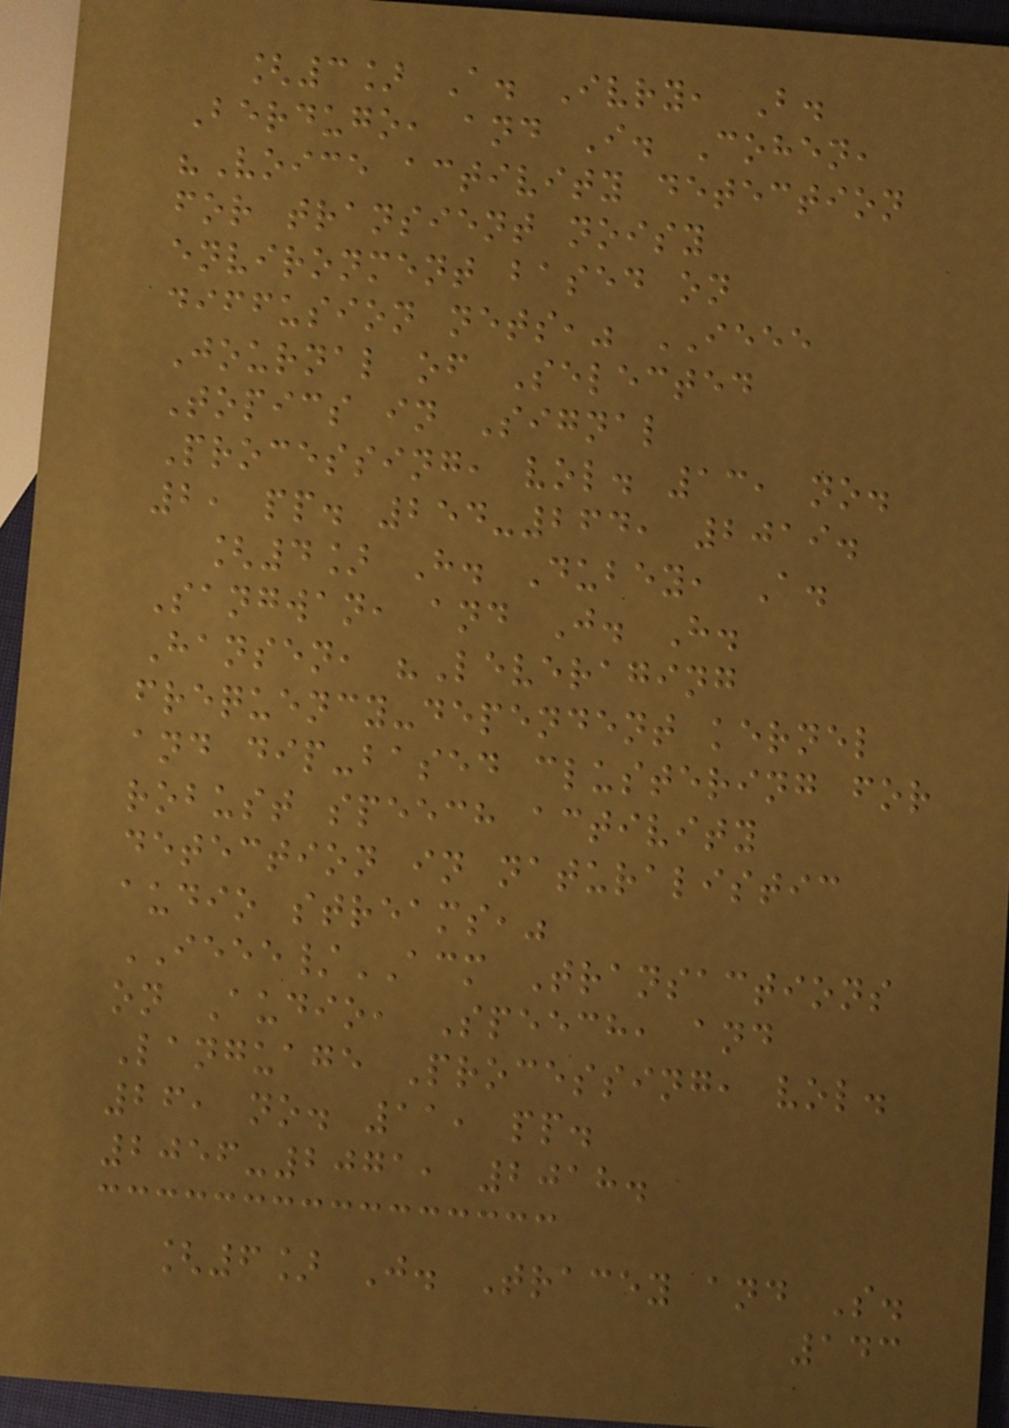[3] A. Ivry, B.
Berdugo, and I. Cohen,
"Voice activity detection
for transient noisy
environment based on
diffusion nets," IEEE
Journal of Selected
Topics in Signal
Processing, vol. 13, no.
2, pp. 254-264, 2019.
[4] H. Dubey, A.
Sangwan, and J. H.
Hansen, "Leveraging
frequency-dependent kernel
and dip-based clustering for
robust speech activity
detection in naturalistic
audio streams,"
IEEE/ACM Transactions
on Audio, Speech, and
Language Processing, vol.
26, no. 11, pp.
2056-2071, 2018.
[6] J. Tracey and S.
143
